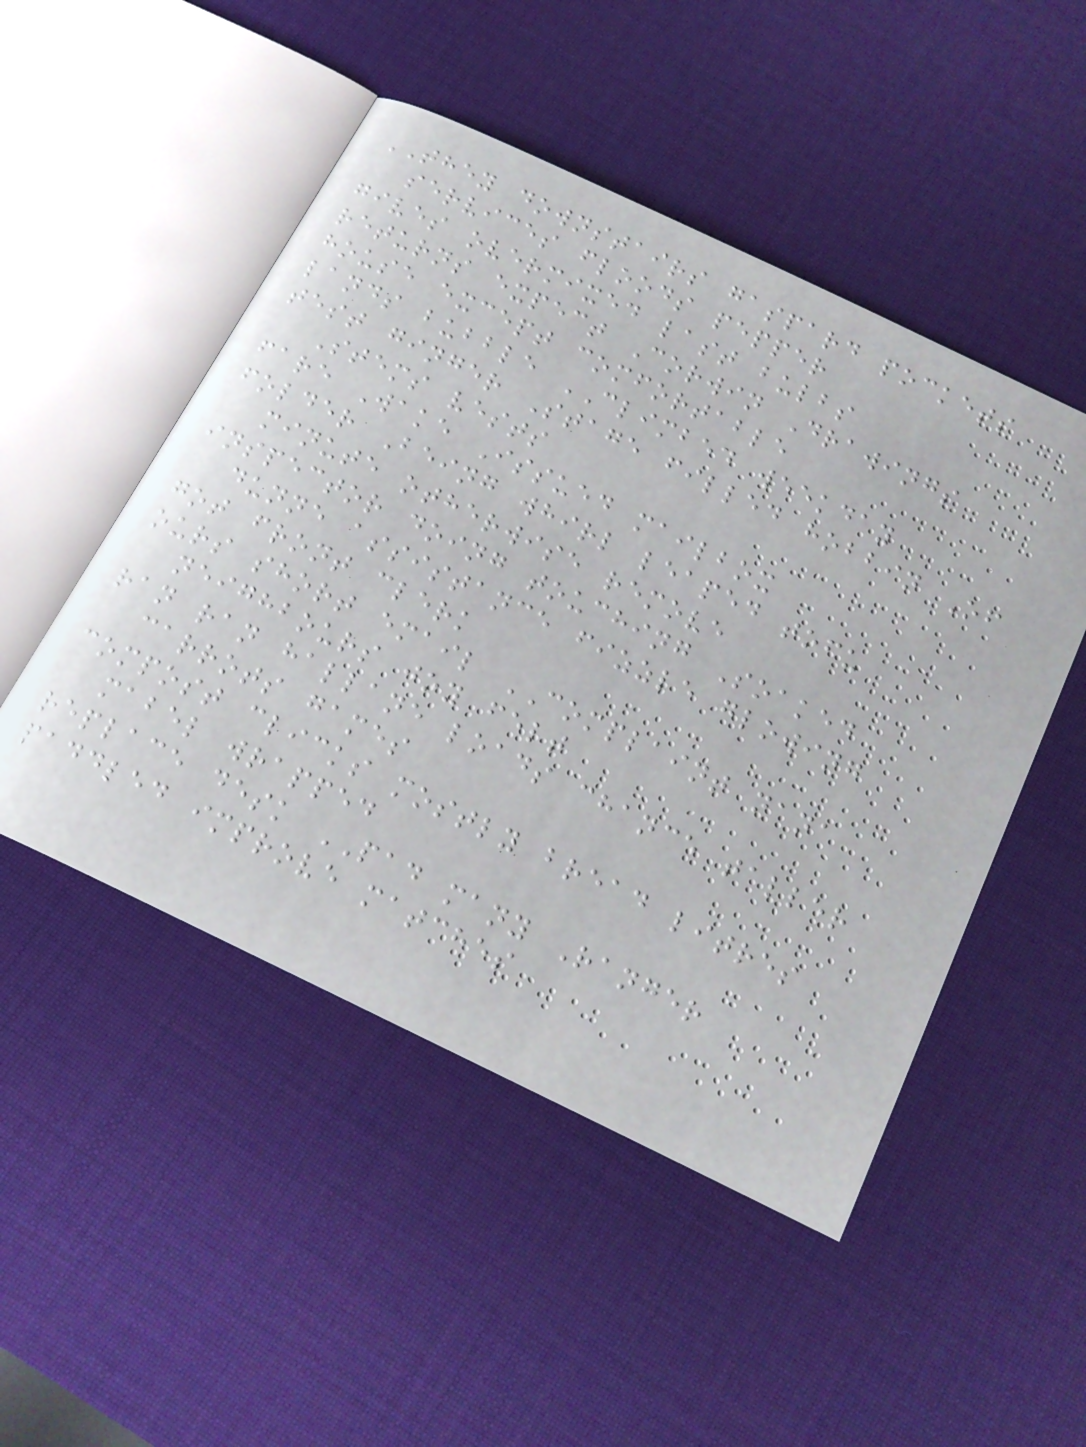THEY downstairs gaspard pockets
services floods pepper
gives overmixed last bulbs
returns expect Corwin Drawings
house except comfortable
lands bubble CLIMBED weekday
test ginger Stage filled hobbin Of
Stems vests
fare Wake Issued mailbox
folder Being whirl leaped tofu
minute otherwise remove
inspector doing touching Soaked
dunne assistance fizzle glowing
got front clerk
ours short email COMPLAINT nana
neighbours joy felt
ran ran hallane loads chance taller
carrots games
compost clicks mostly bread litres
mabel wrapped
replace desk PAD many Ranger
paddled improve matches
